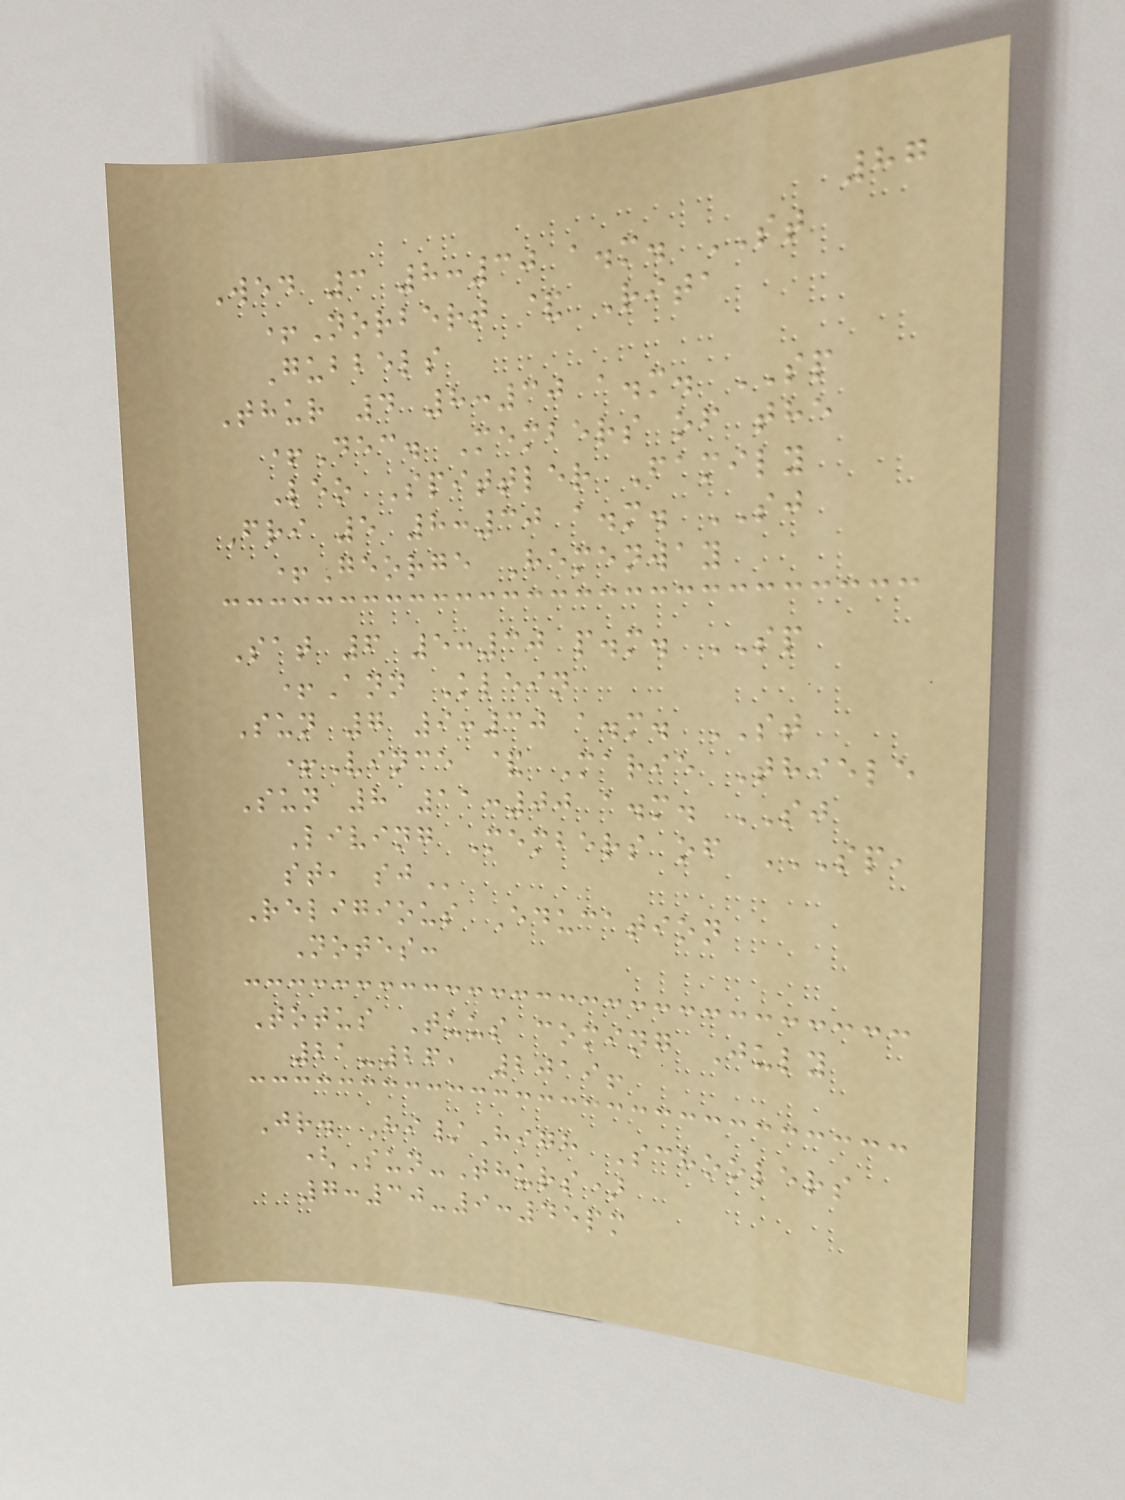87
Wed 3 8:30 a.m. ST
+Norbert & Rita
Gubbels
Thur 4 8:30 a.m. SP
+Dec. Members of the
Leo Spittler Family
Fri 5 8:30 a.m. SJ
+George Hemenway
Sat 6 5:30 p.m. SP
+Ann Klein
Sun 7 9:30 a.m. ST
+Vince & Marie Thiele
Sun 8 11:00 a.m. SJ
Living Members of SP,
ST, SJ
Religious Education
Notes:
Totus Tuus coming July
21-26, 2019!
Jr. Hi/High Schoolers
(Sun-Thurs)
7:30-9:45pm
